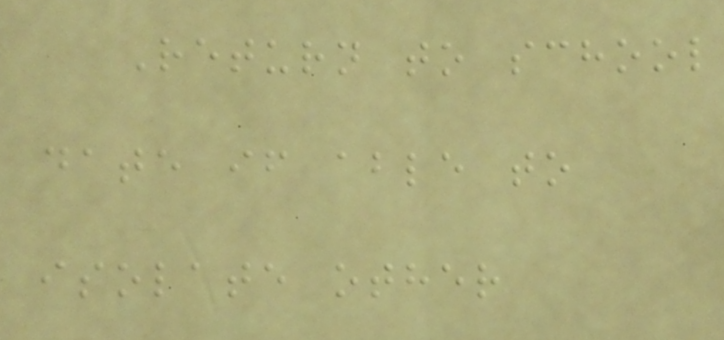Return to school
date if able to
isolate other
